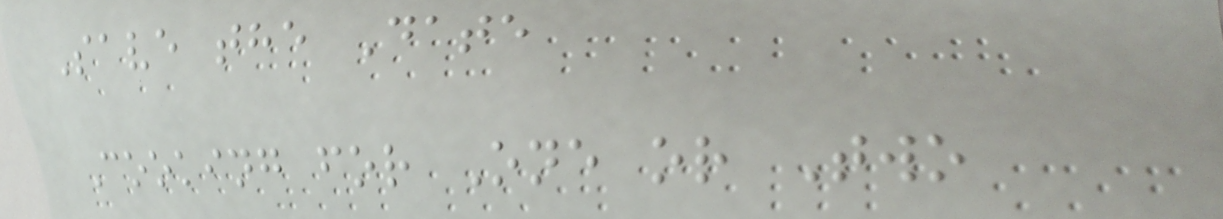Save the Date
Cooking for One or Two
